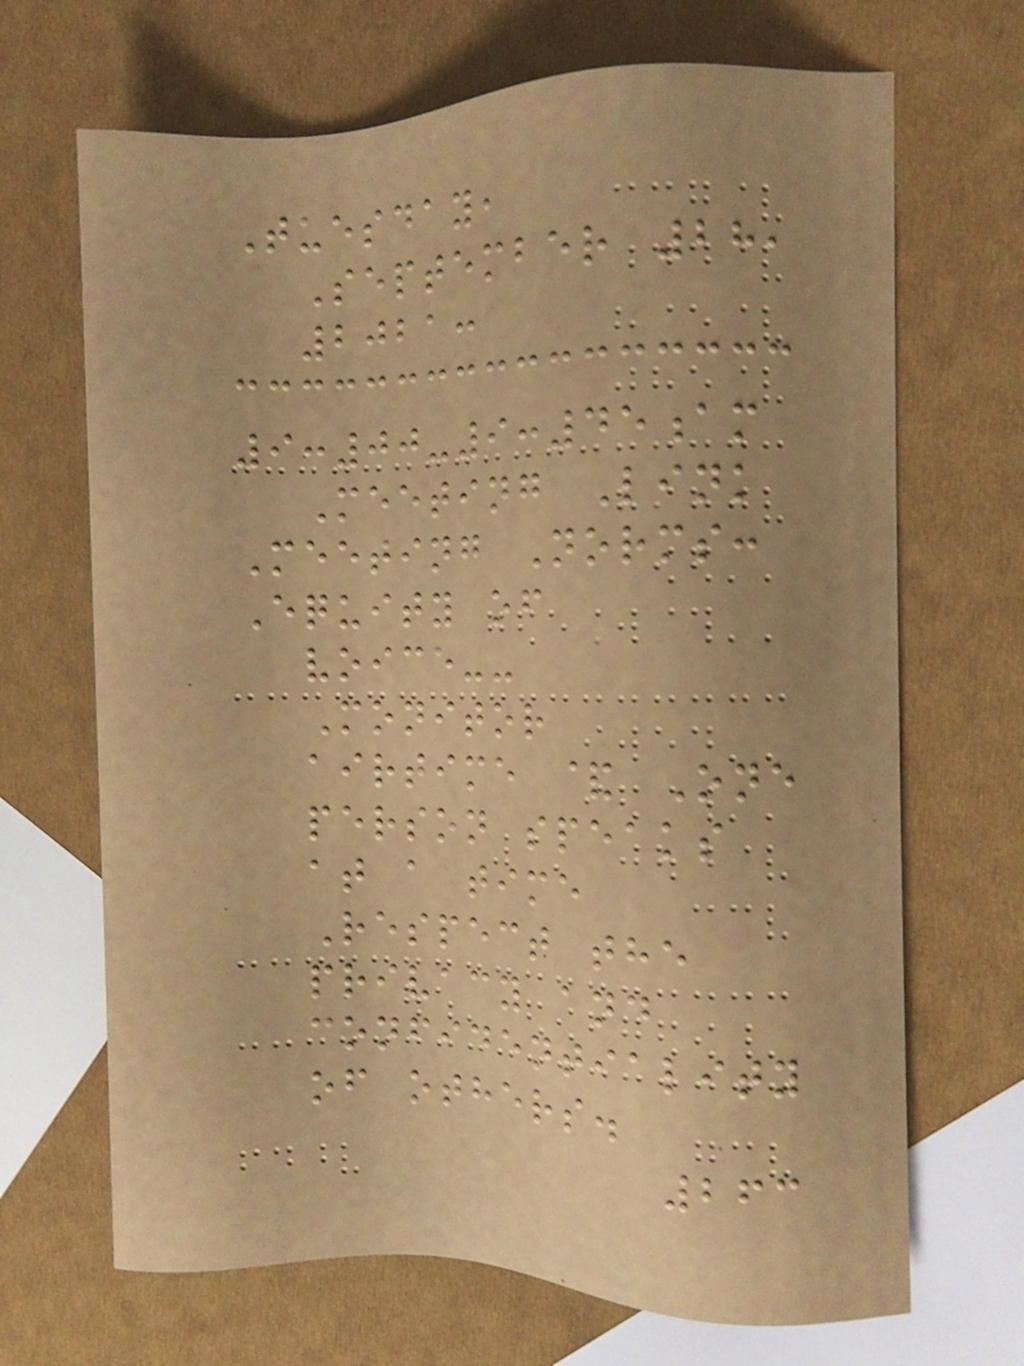Tuesday,
September 28,
2021:
9:00-9:45am
Meeting Link
Meeting Norms:
Equity of
voice--
Monitor
airtime & One
person speaks
at a time
Respect the
privacy and
confidentiality
of others.
263
